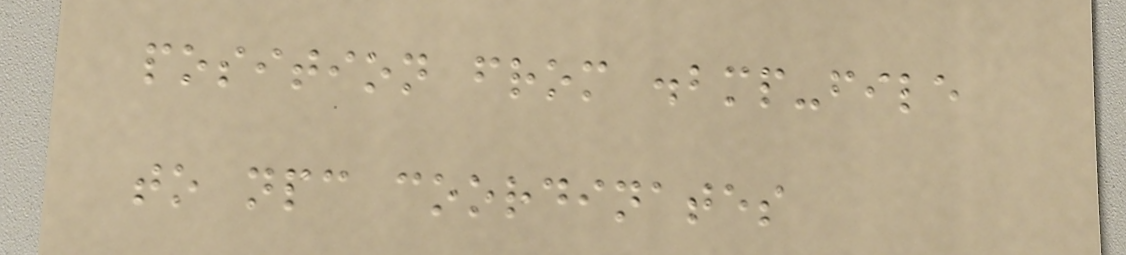position from .bmp-file
to npc coordinates
